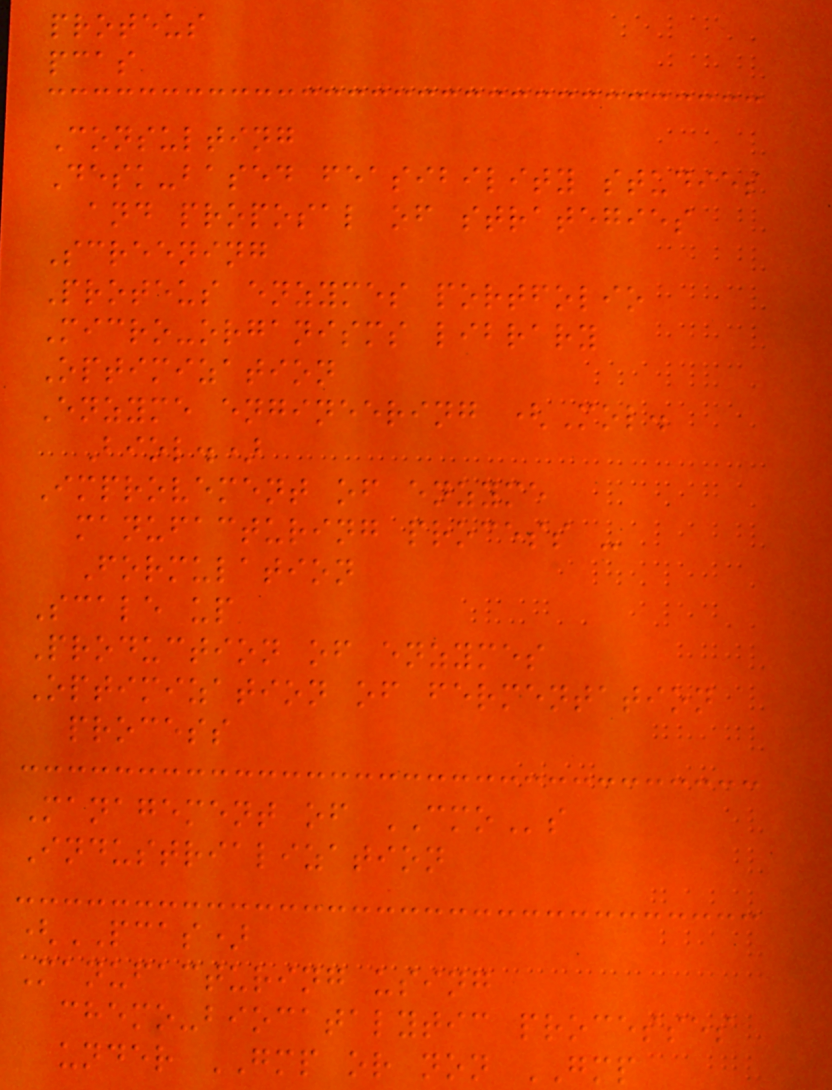proteus
pcas
Consulting
Desk-based feasibility studies
and proposal of strategies
Screening
Proteus enzymes portfolio
Micro-organisms library
Optimization
Enzyme engineering (Mol.
Biol.)
Improvement of enzyme
manufacturing process -
Formulation
Scale up
Production of enzymes
Optimization of fermentation
process
Management of CMOs
Industrialization
(PCAS)
Manufacturing using
chemo-biocatalytic processes
under GMP or non GMP
